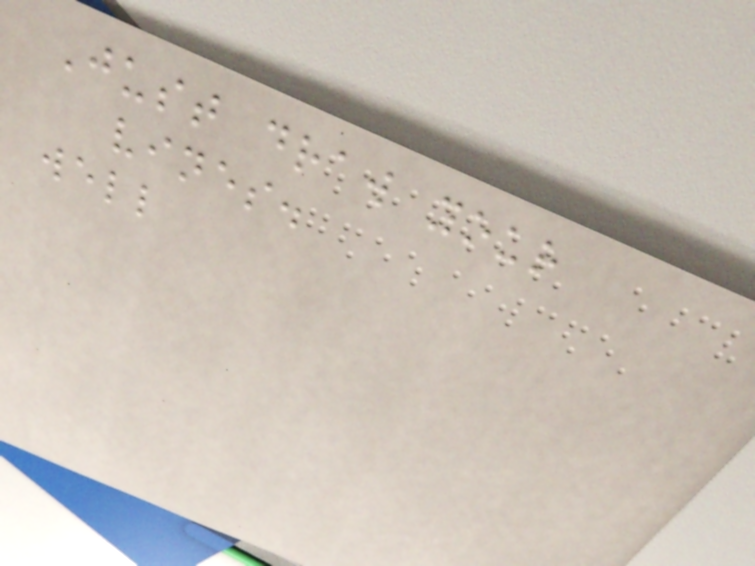Just draw your
vines.
well
